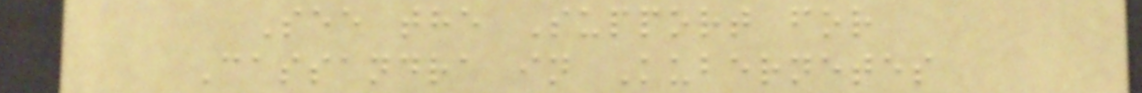See the Support for
Cassandra in Kubernetes
